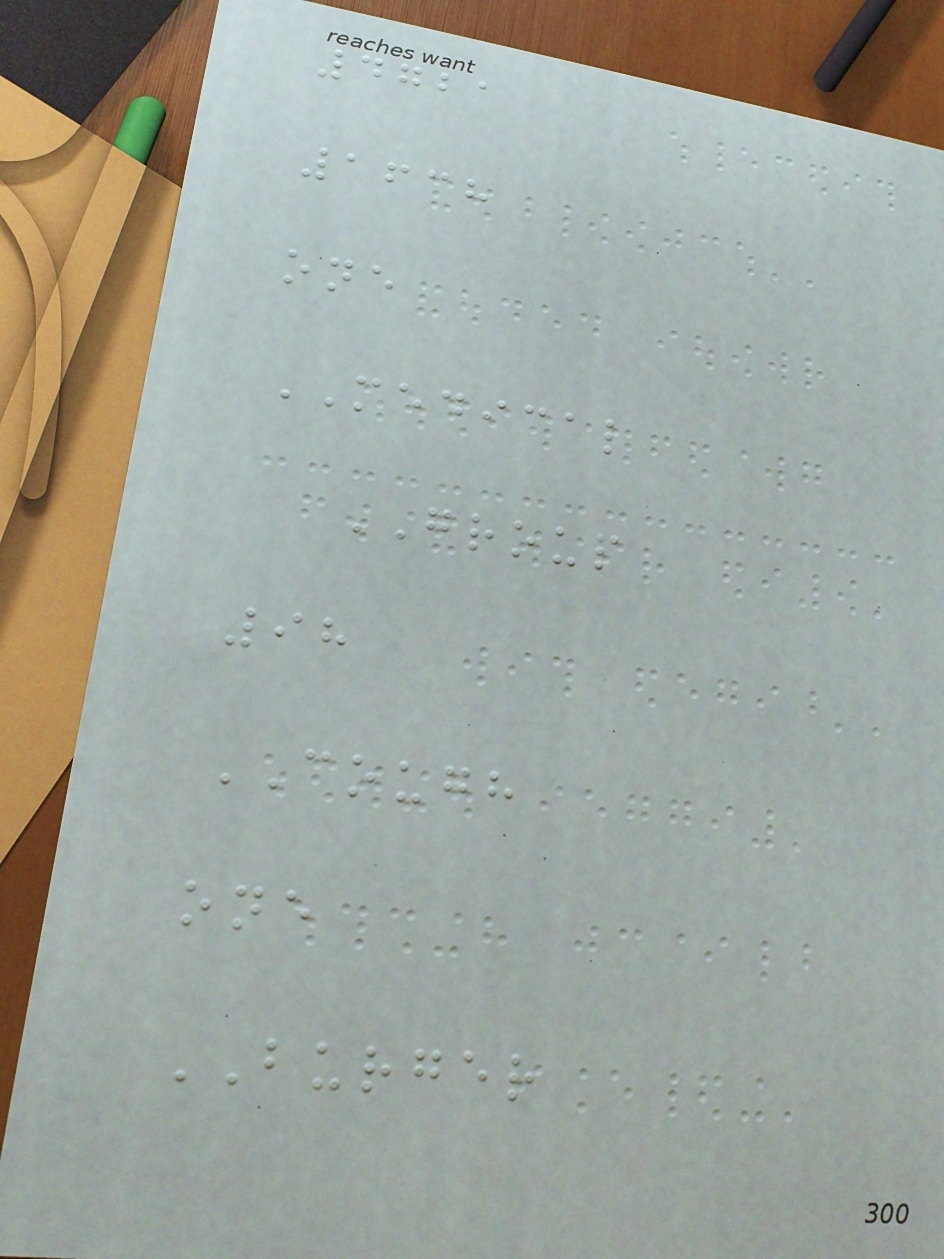4721
1638
one
MEDICAL
GROUP
98
COUGH
one
BURGER
